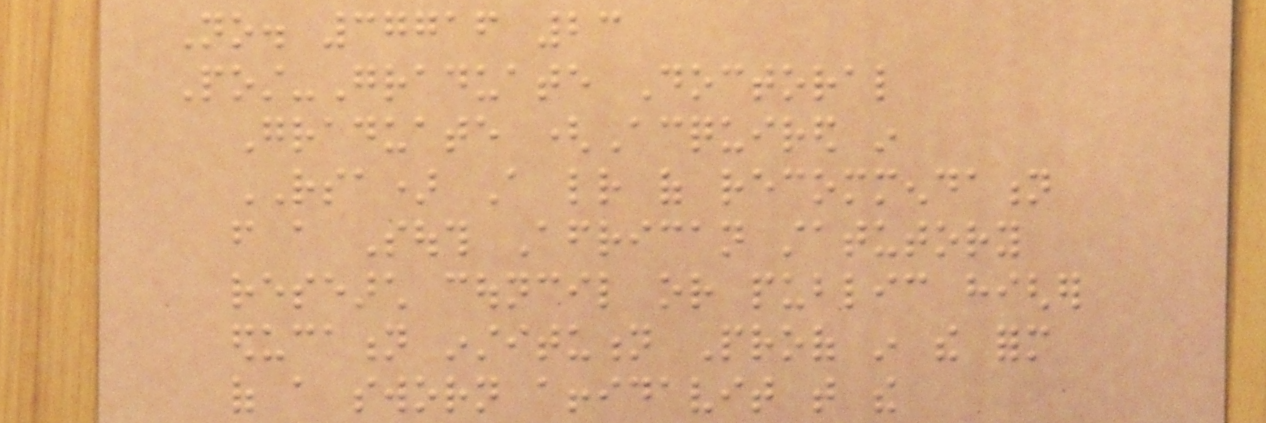No. 37716 23
Post-Graduate Doctoral
Graduate (Acquired in
RSA) A letter of recommendation
from a South African statutory
research council or public higher
education institution Proof in the form
of a sworn affidavit that the
